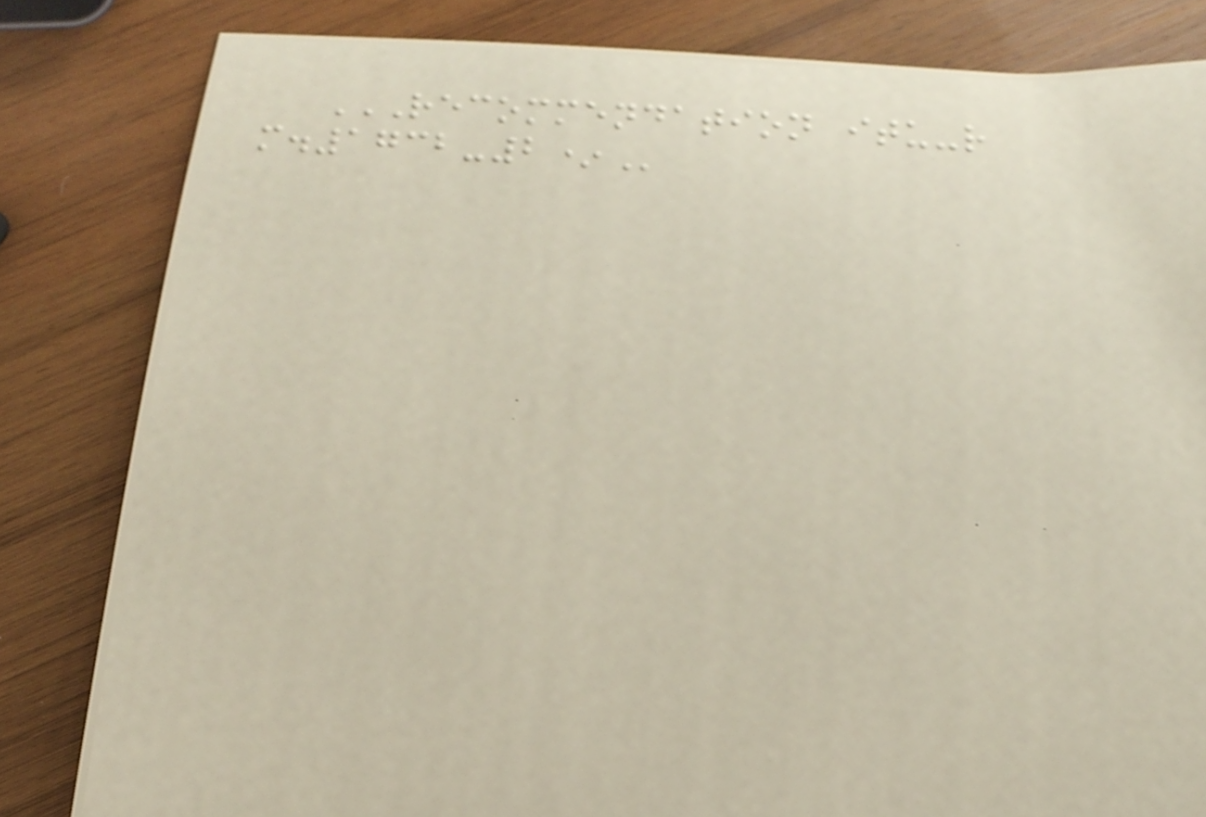RECOMMENDATION ITU-R
M.1732-2*
